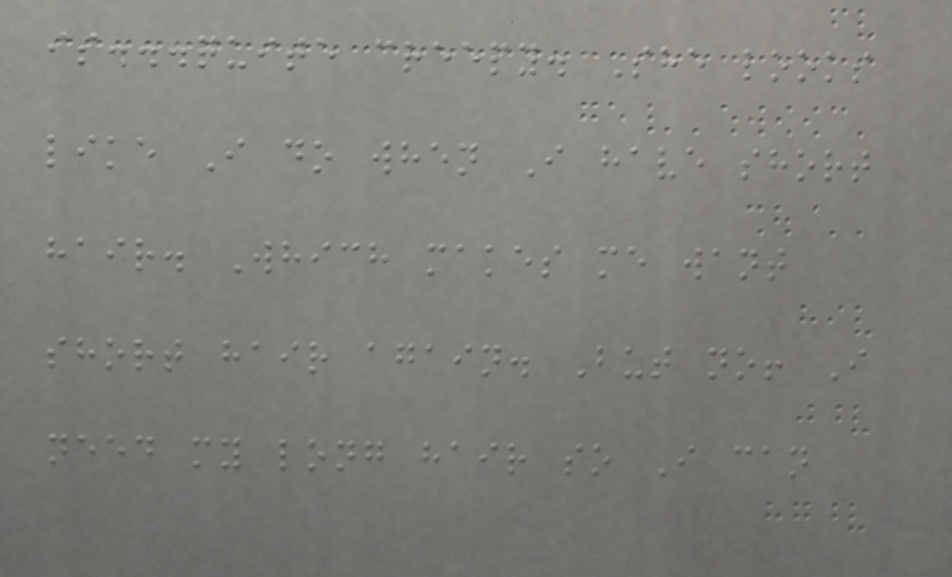is...quite creepy. She looks
like I do when I have short
hair. Which makes me want
short hair again. But no! I
need my long hair so I can
